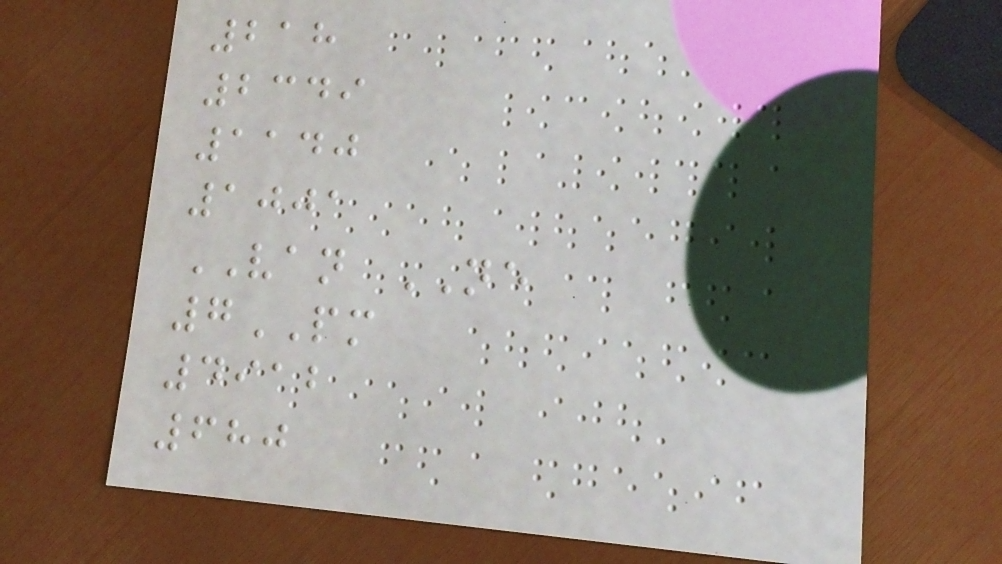218
2349
1140
1001
VAN NE
7PM
4912
680
